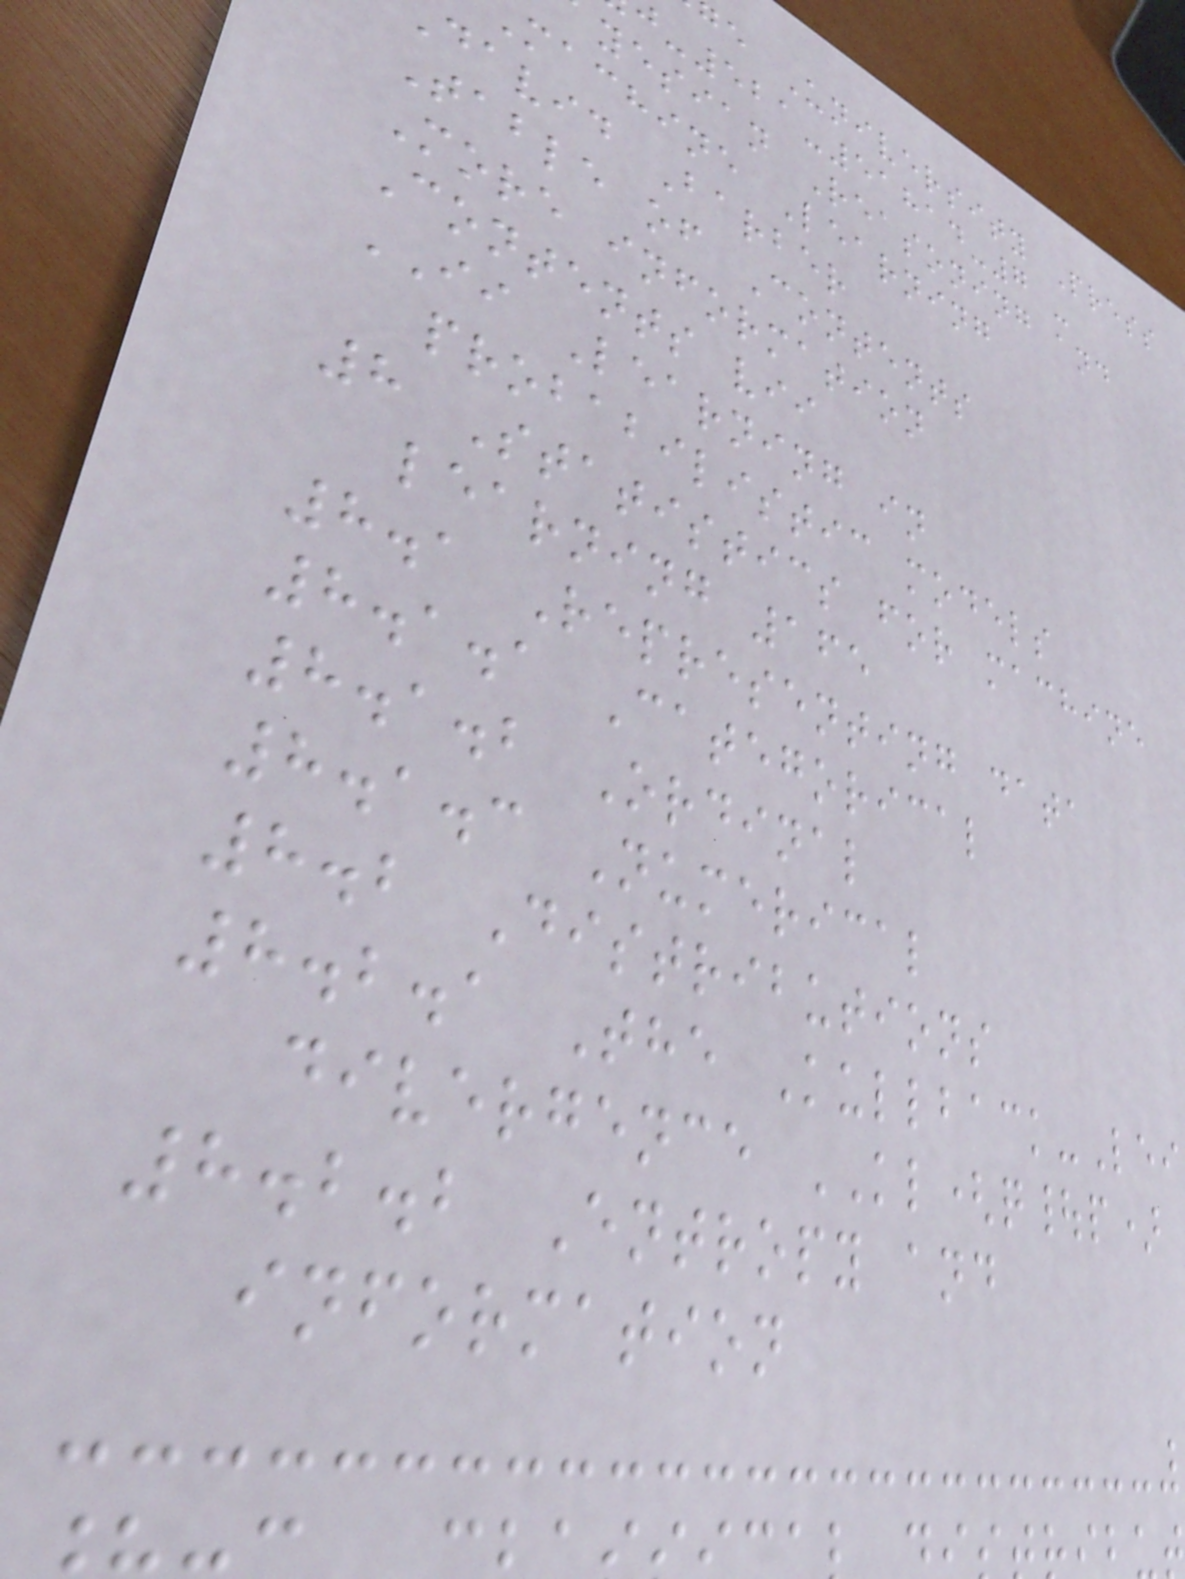e University Press
-521-51814-7 -
yesian Reasoning and
machine Learning
david Barber
Table of Contents
More information
Contents vii
II Learning in
probabilistic models
8 Statistics for machine
learning 165
8.1 Representing data
8.1.1 Categorical
8.1.2 Ordinal
8.1.3 Numerical
8.2 Distributions
8.2.1 The Kullback-Lei
divergence KL(q|p)
8.2.2 Entropy and
information
